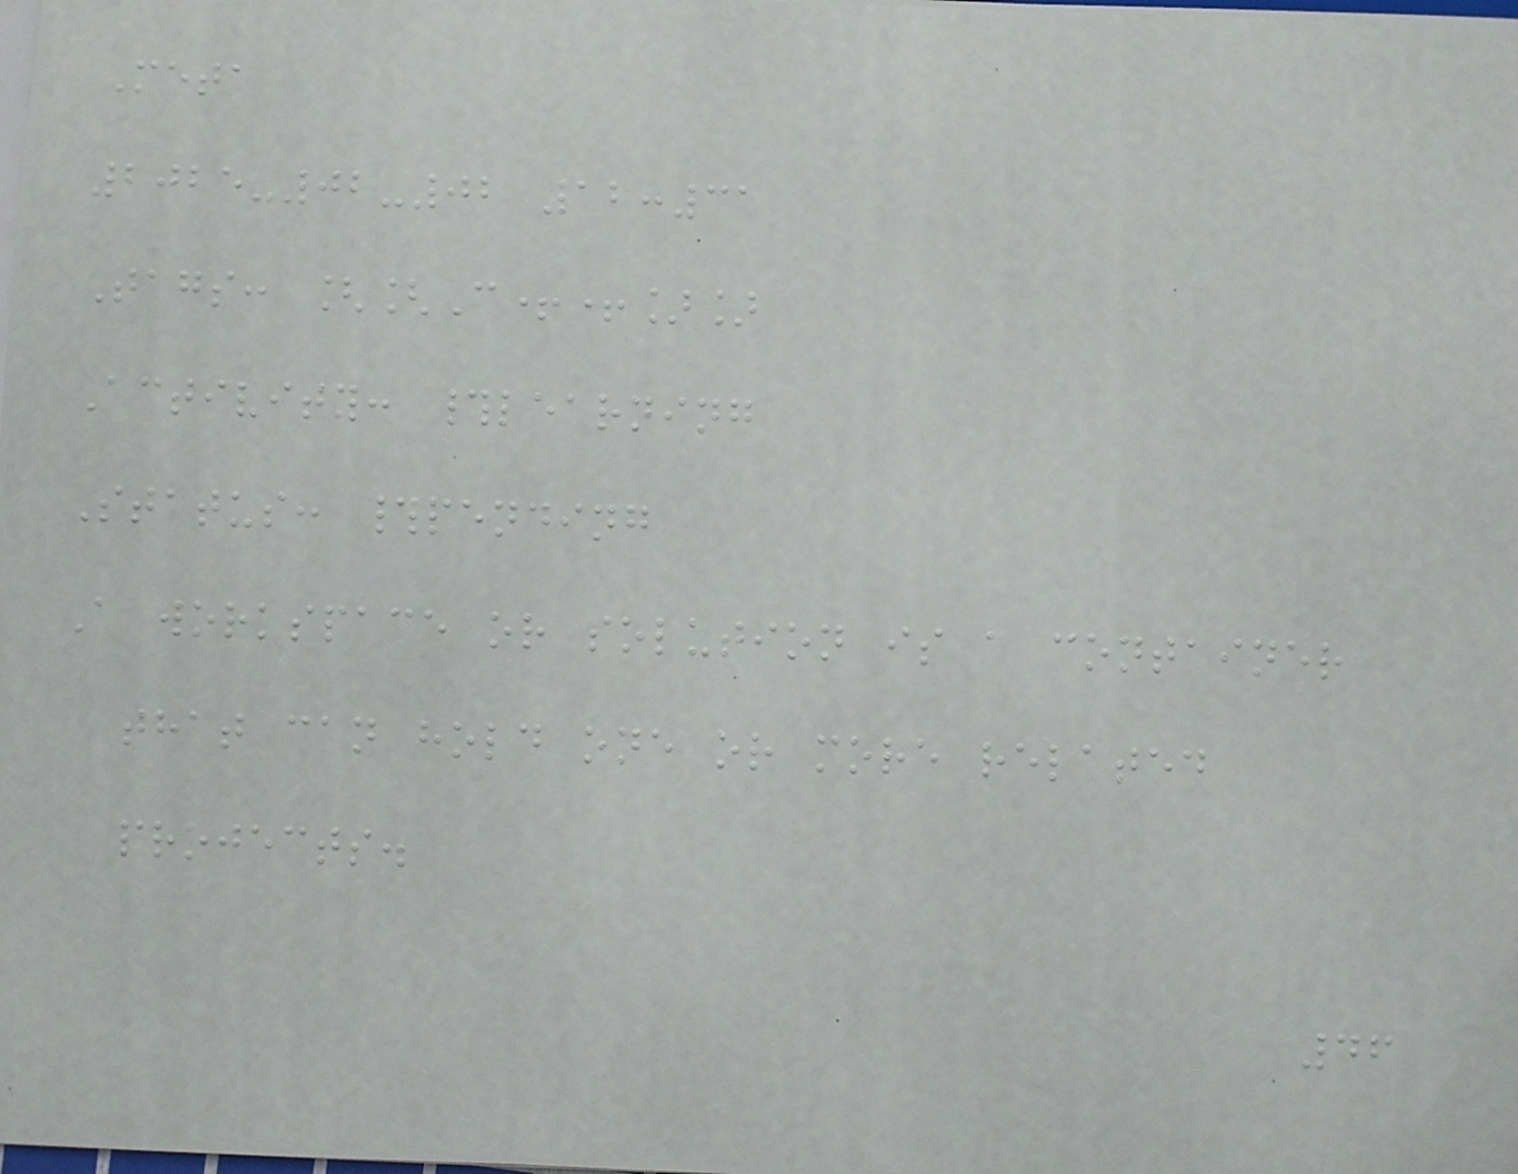Meta
2025-02-02 12:31
Tags: [[C++]]
Activity: #learning
Status: #pending
A workspace or solution is a container
that can hold one or more related
projects.
46
